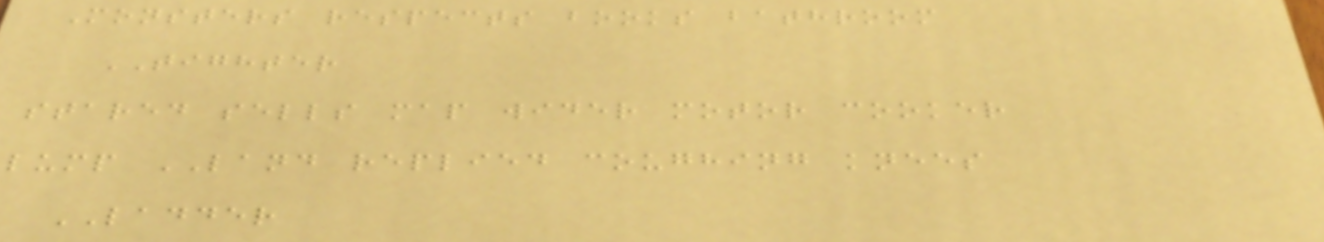Monsters respects books bathroom
TIGHTER
stared sells map wider motor cooker
lump LAND replied coughing knees
LADDER
